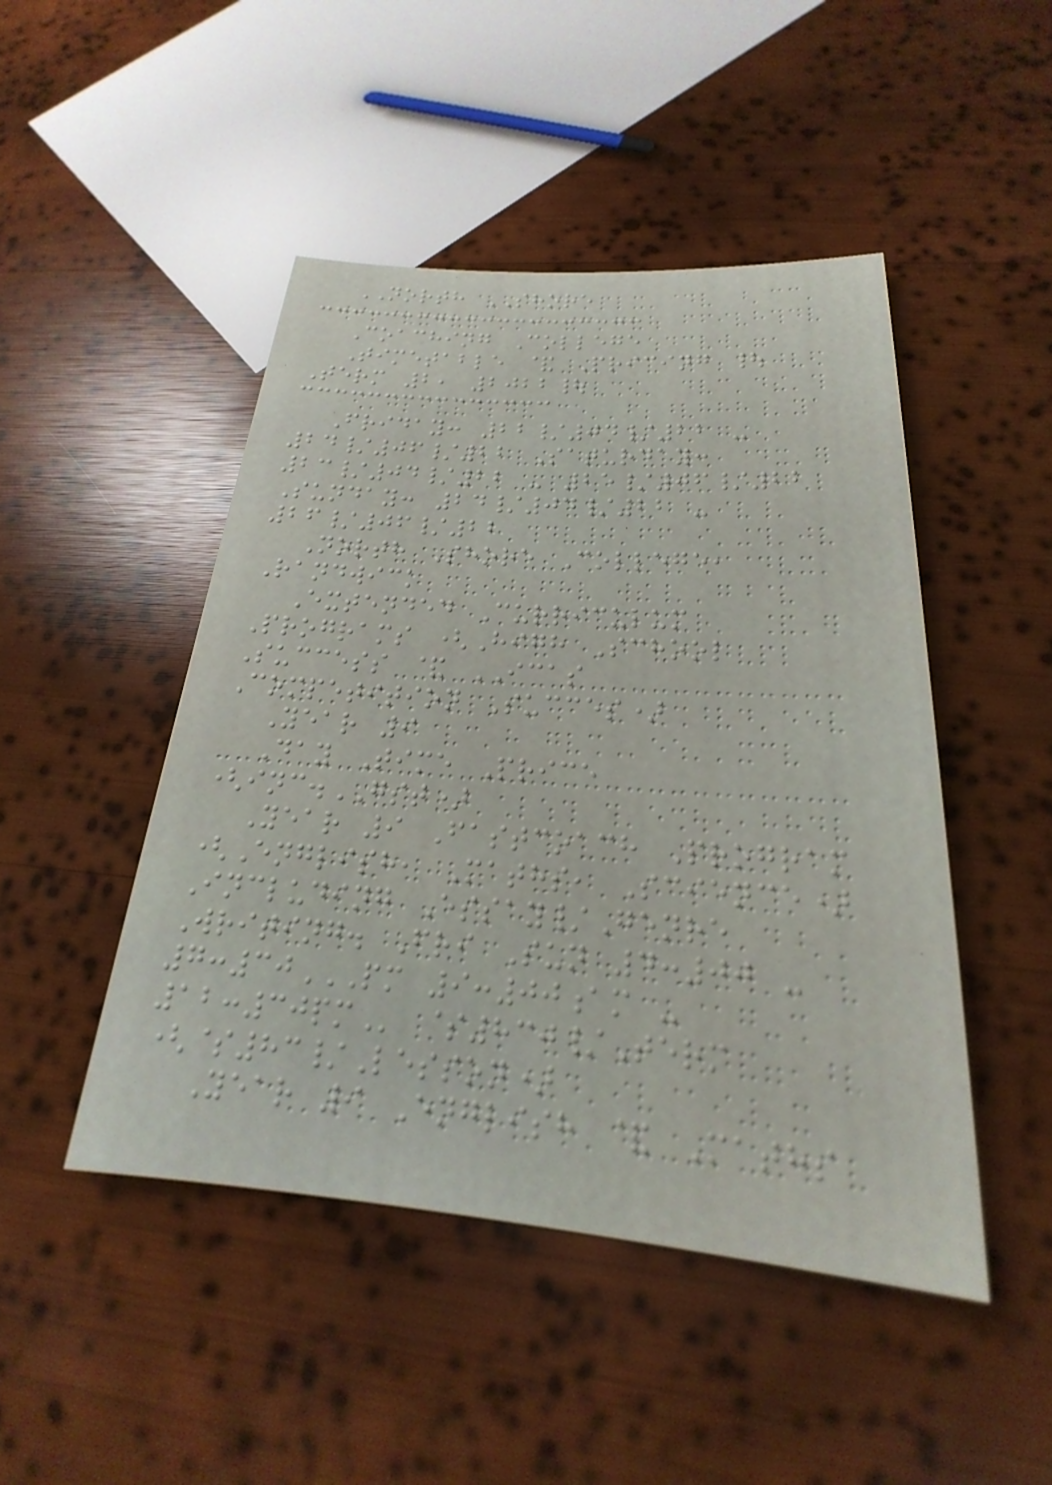NORTH SHORE
Coaching College
Timetable & Pricing |
Term 2, 2022|
Friday: 22/04/22 -
24/06/22 Saturday:
23/04/22 - 25/06/22
Sunday: 24/04/22 -
26/06/22
North Shore College,
Randwick
Extended Curriculum
Programs (High School
Success & ICAS
Competition Succes)
Year 9
Day Time Price
(inc.GST)
Year 9 Fastcoach Program
(English, Maths, Science)
Including Essay/Genre
Writing. Fri Sun 4:00 -
7:30PM 9:00AM -
12:30PM $830/Term
($83/Lesson)
Year 9 English & Maths
